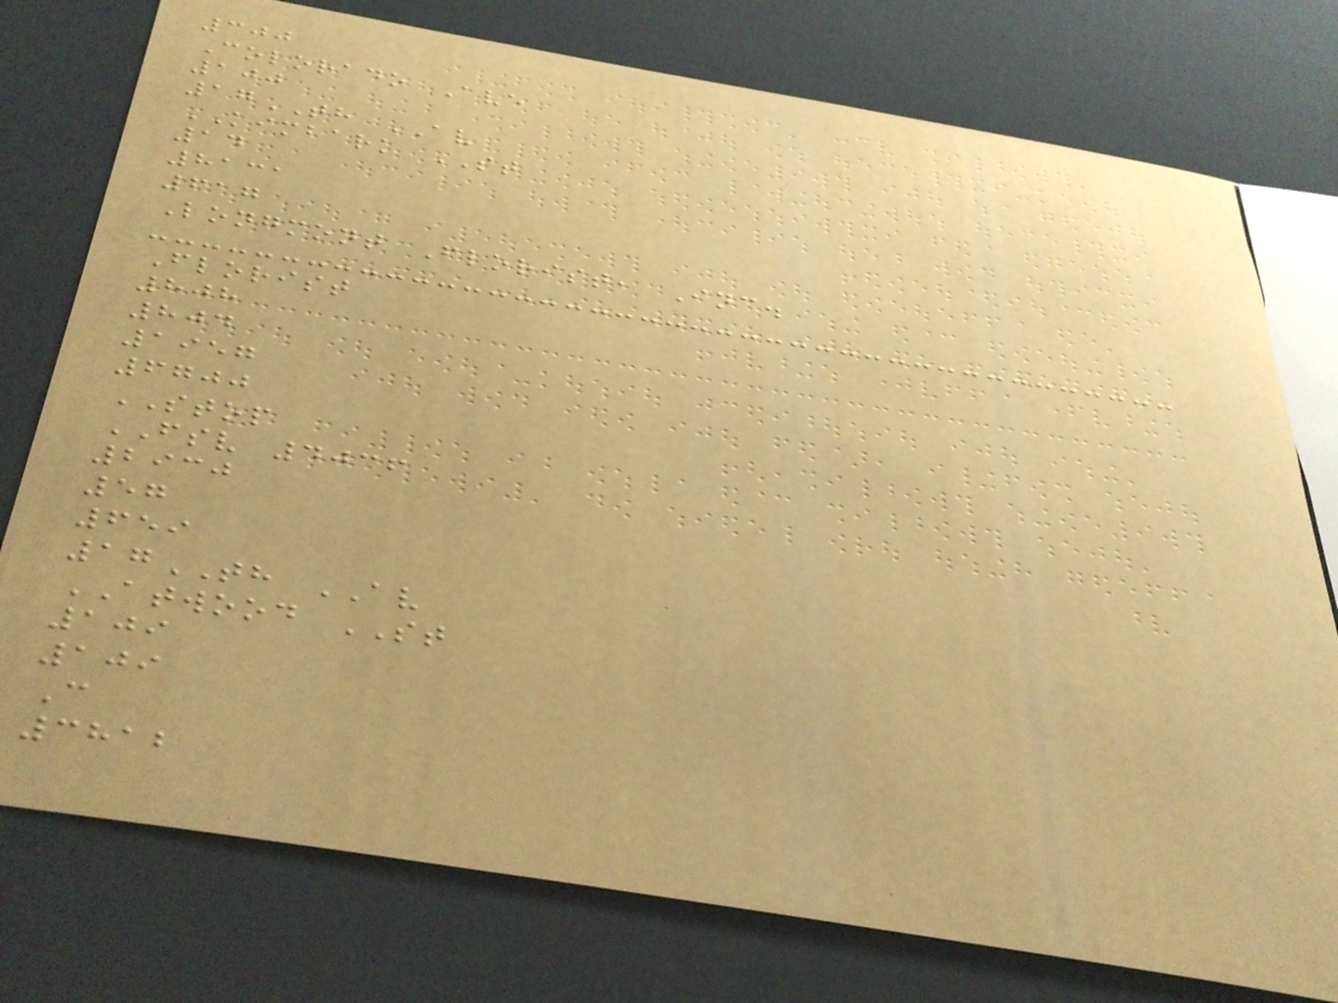300
Colorado Ave
100
17TH AV
KIMBARK ST
14
8131
617
Longmont Florist, Inc.
Florist
808
804
1957
6700
STOP
FSV 4036
2930
57
659
17TH AV
ATWOOD ST
109
109
C
3812
